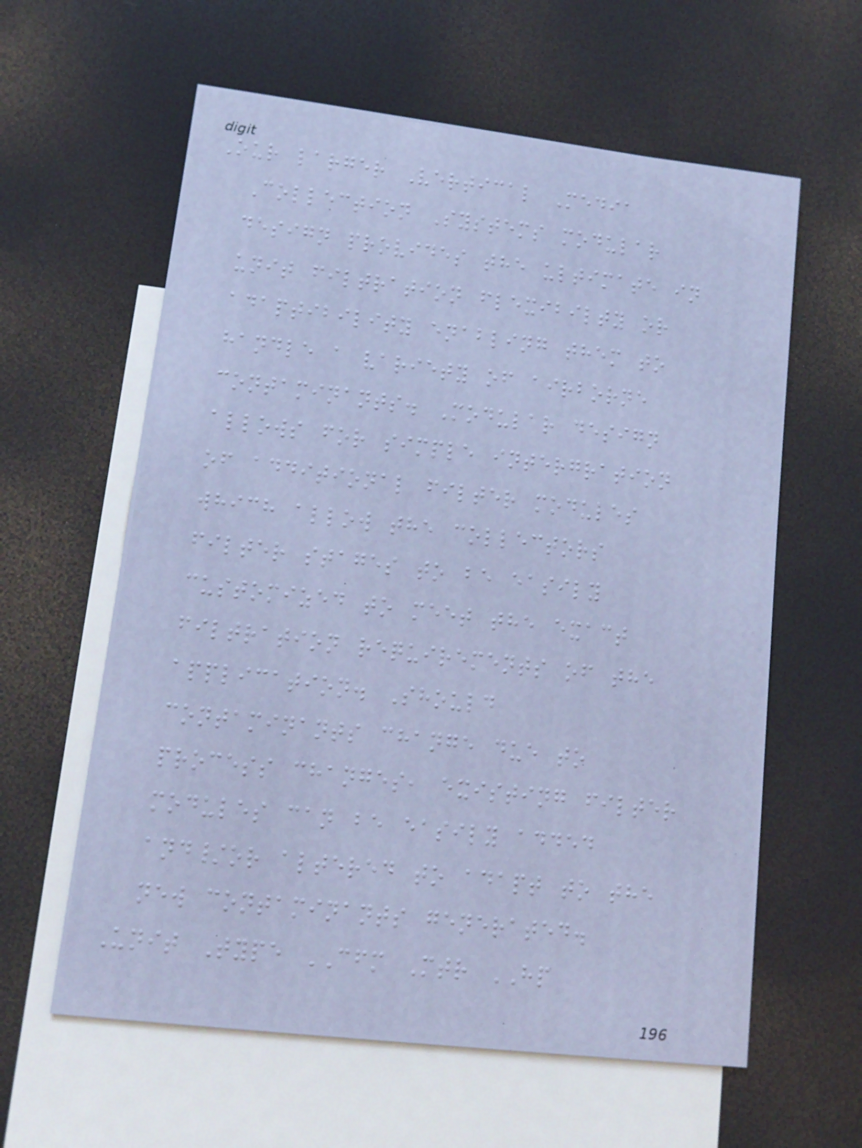Our larger Vertical Media
Collection Systems modular
design provides the ultimate in
unit filtration flexibilty or
adaptibility enabling them to
handle a variety of airborne
contaminants. Modular design
allows for simple intergration
of additional filter modules
which allow the collectors
filter stages to be easily
customized to meet the exact
filtration requirements of the
application. Should
contaminants change due to
process changes, existing filter
modules can be easily added
and/or altered to adapt to the
new contaminants generated.
Unit Type CFM Mtr HP
